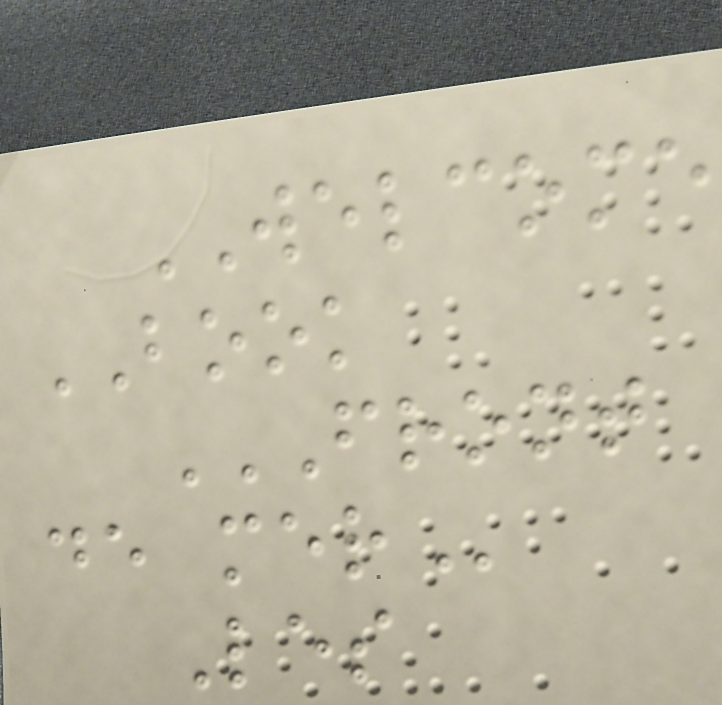WELCOME
BOOK
FRONT
DE MER
Les
